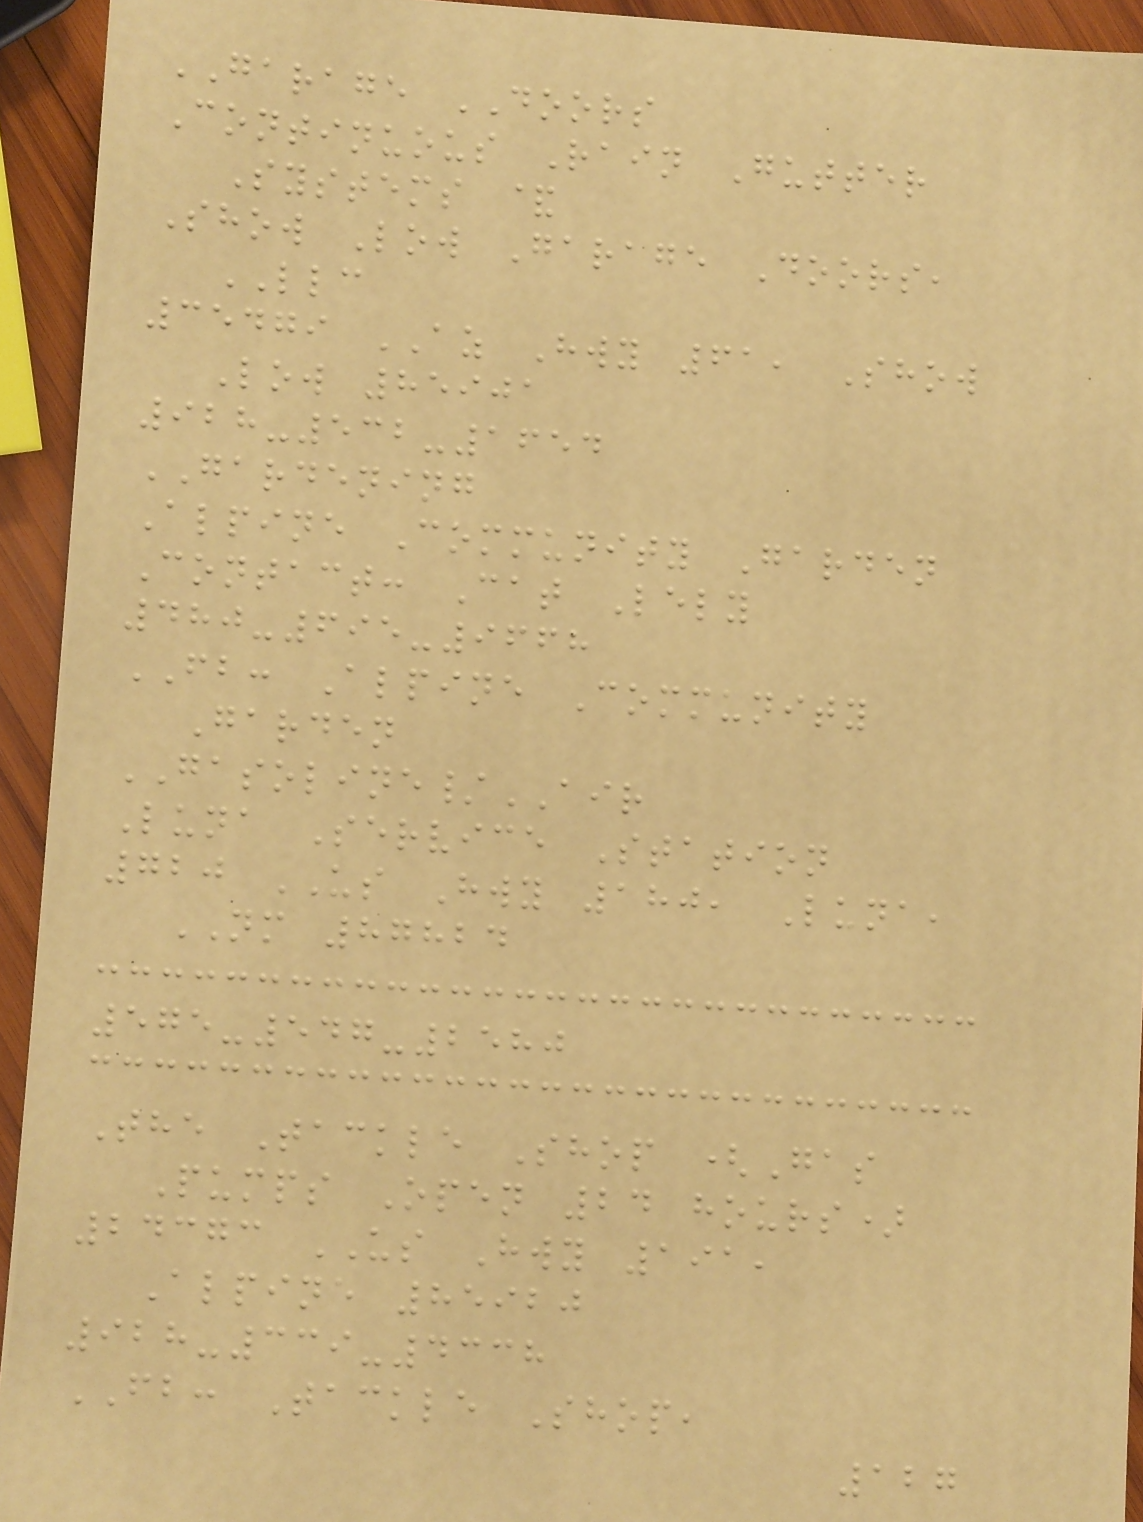GARAGE DOORS
Continuous Rain Gutter
Systems &
Show Low Garage Doors,
LLC
35479 AZ Hwy 61, Show
Low 85901
928-532-1654
GARDENING
Alpine Community Garden
Contact: Cat Lely
480-695-9668
FB: Alpine Community
Garden
GASOLINE/AIR
Luna Service Station
720 US Hwy 180, Luna,
NM 87824
575-547-2580
The Tackle Shop (Gas
Pumps Open 24 hours)
24373 US Hwy 191,
Alpine 85920
928-339-4338
FB: Tackle Shop,
127
